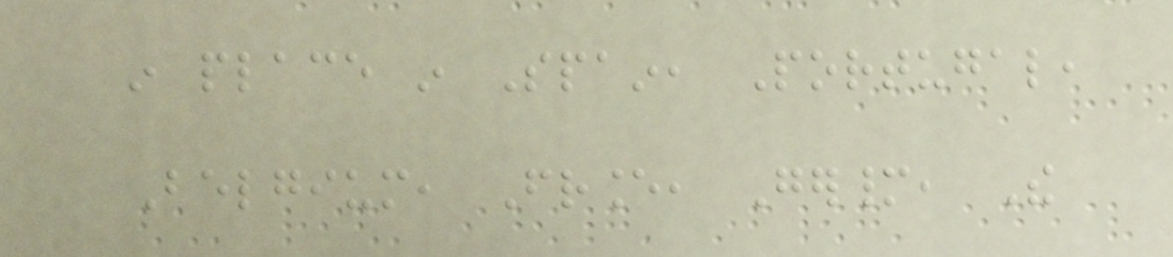in place in Spain, Portugal,
Belgium, France, Germany, The
